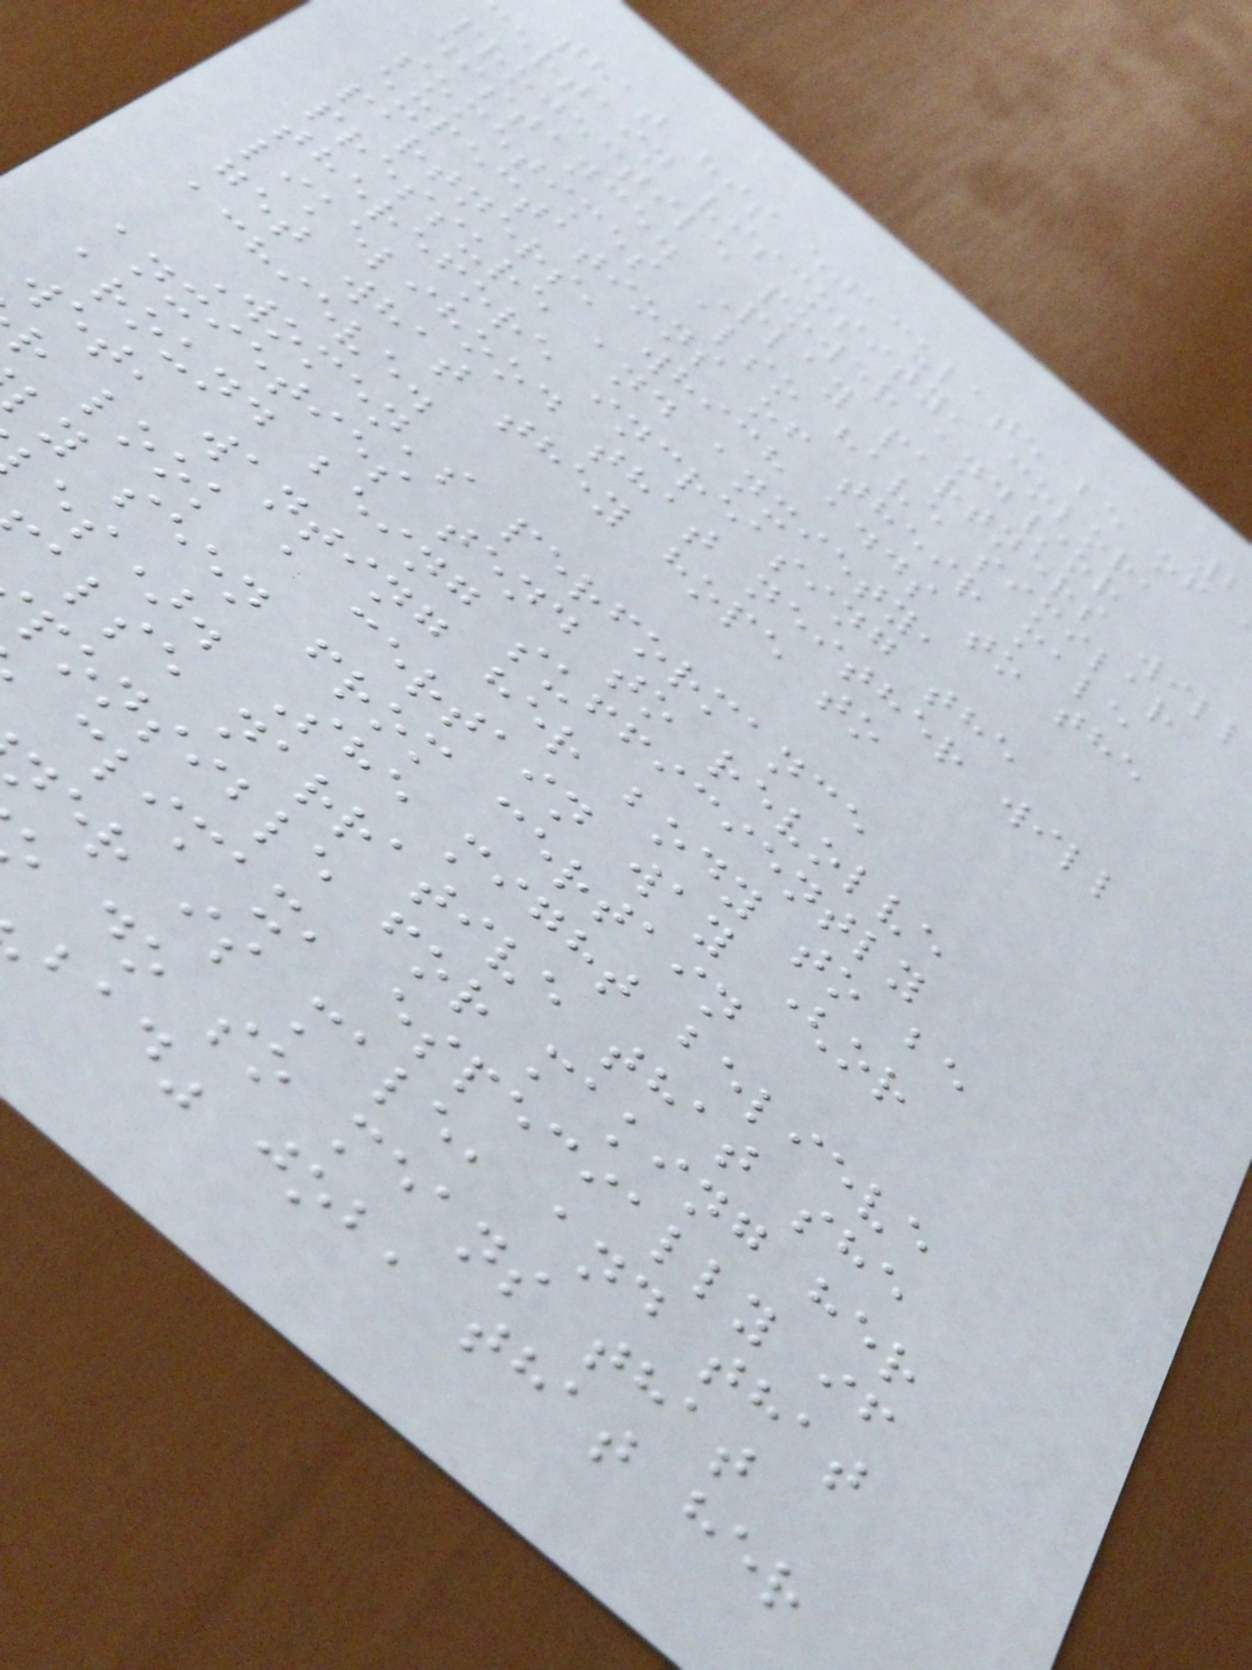that his ejaculate be of
ertain viscosity, color,
projectile power and/or
distance. Play partners will
sometimes also have similar
expectations of their male
partners, which adds to the
pressure and anxiety,
therefore increasing the
likelihood that neither will
get what they hope to
achieve.
Women's performance
anxieties tend to revolve
around being sufficiently
wet, wanting her body to be
r look a certain way (or
y seen from certain
es). She might believe
alse narrative that she
ponsible for making her
climax, especially if
ner is male, and that
do so means that
bad" job, that her
